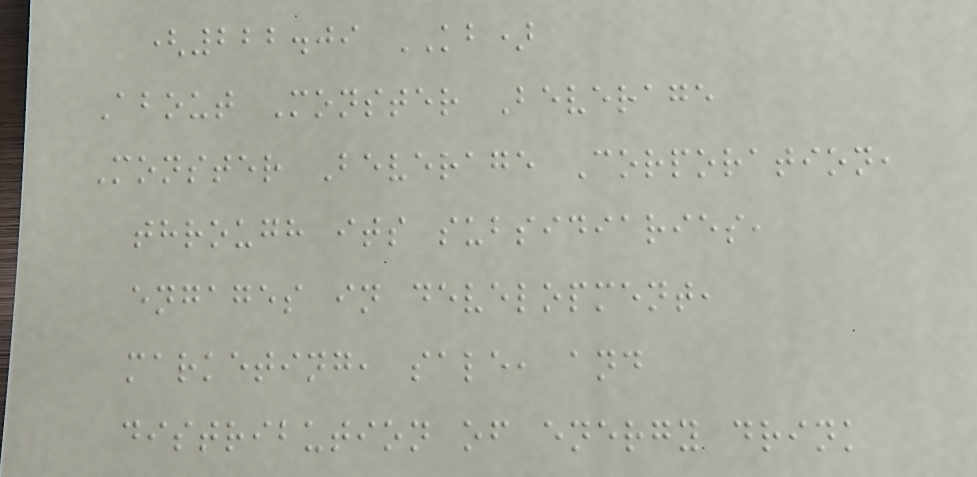(222.09 KB)
About Monster Beverage
Monster Beverage Corporation,
through its subsidiaries,
engages in development,
marketing, sale, and
distribution of energy drink
